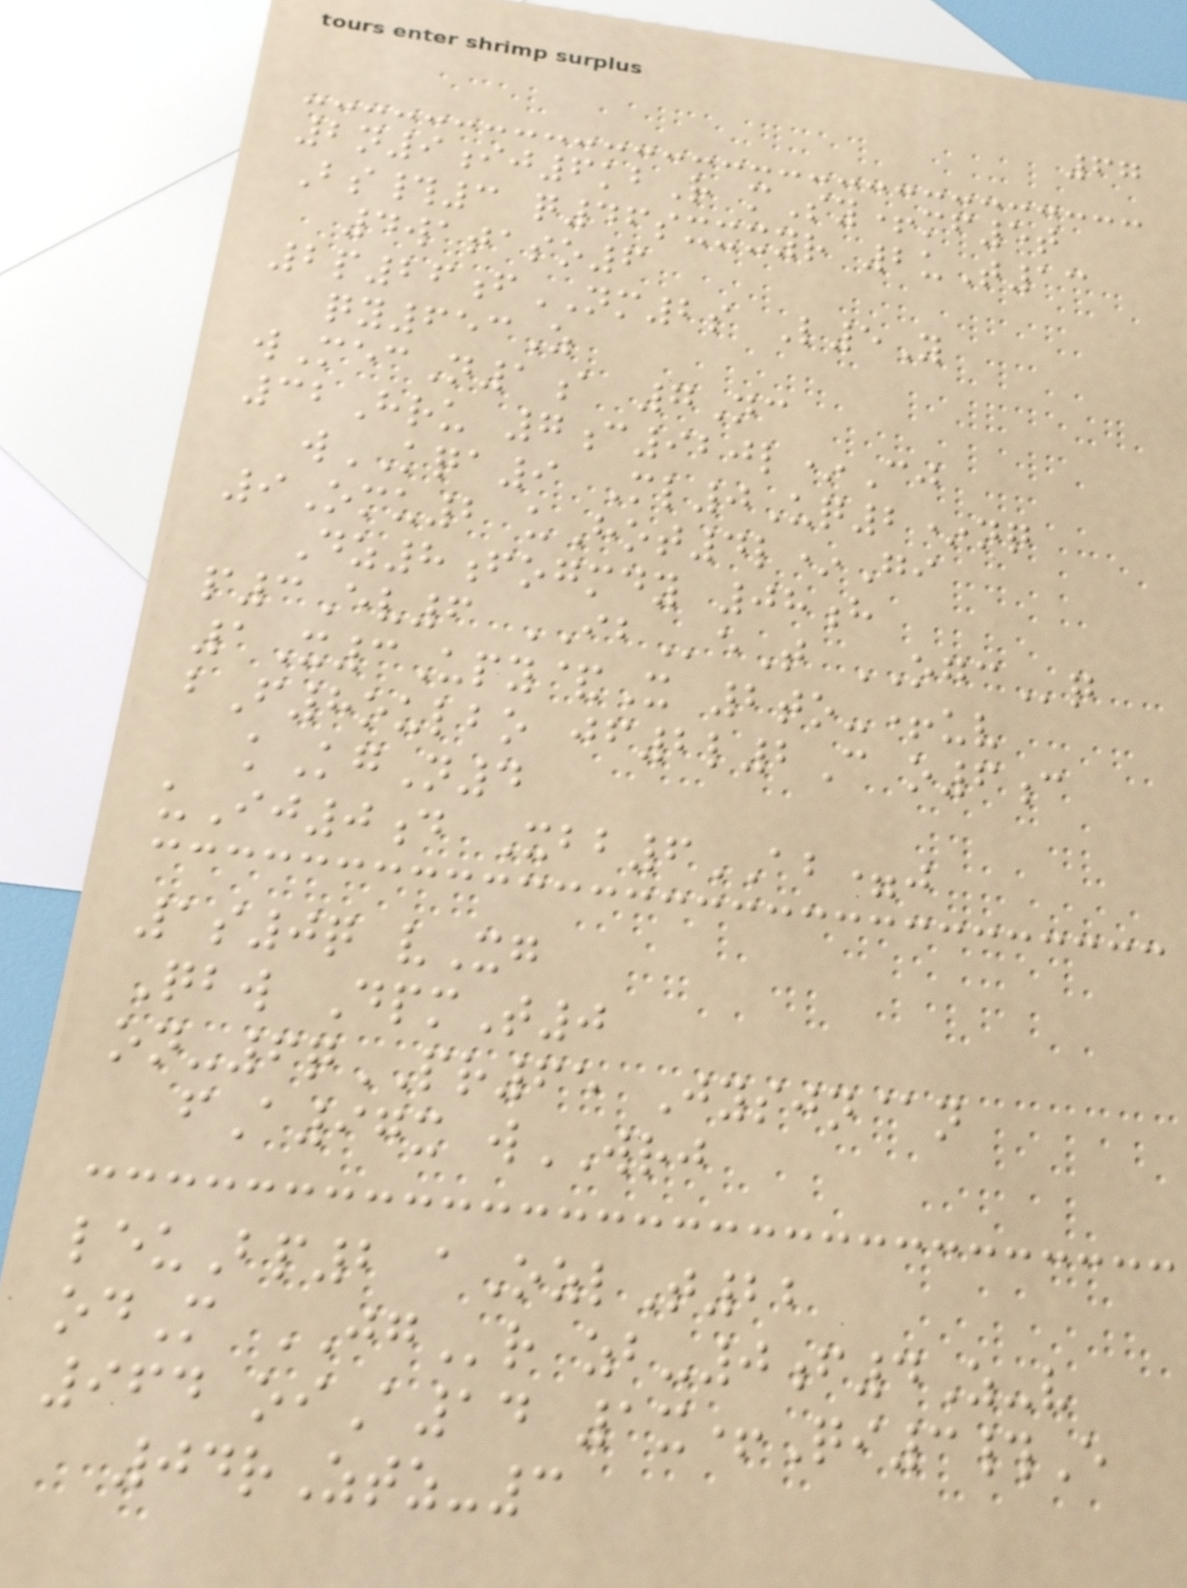67
2n9ij6kbR mSy+mf5t
Bs#3 q46sxxxyr 2uT13
4wataso6
2p26fNM2s L5Y
qy653Z
wMecN1a 7Nc
32Hru 7c920l*Cj
wKQA9 Ml0Uq2*nq
9Omu2 uHot4l*Gi
Dz8fogmdy 08h
p3Ev6 IBeT OGCq
1X3Upy&X 2to-+uv
bF8oulbo jf2l2C o6c
kKgN4
uIj0d Xbb6AB=j
1s0q vXg
Qbw DpmT0
on-6qPR65 Jysjn@n
fA97x wWRJ
leuBp2 aOzlT22
odM JGr zb-0f4Z-v
964 oiA14 1x+Qi3#E
04rZtz-3
